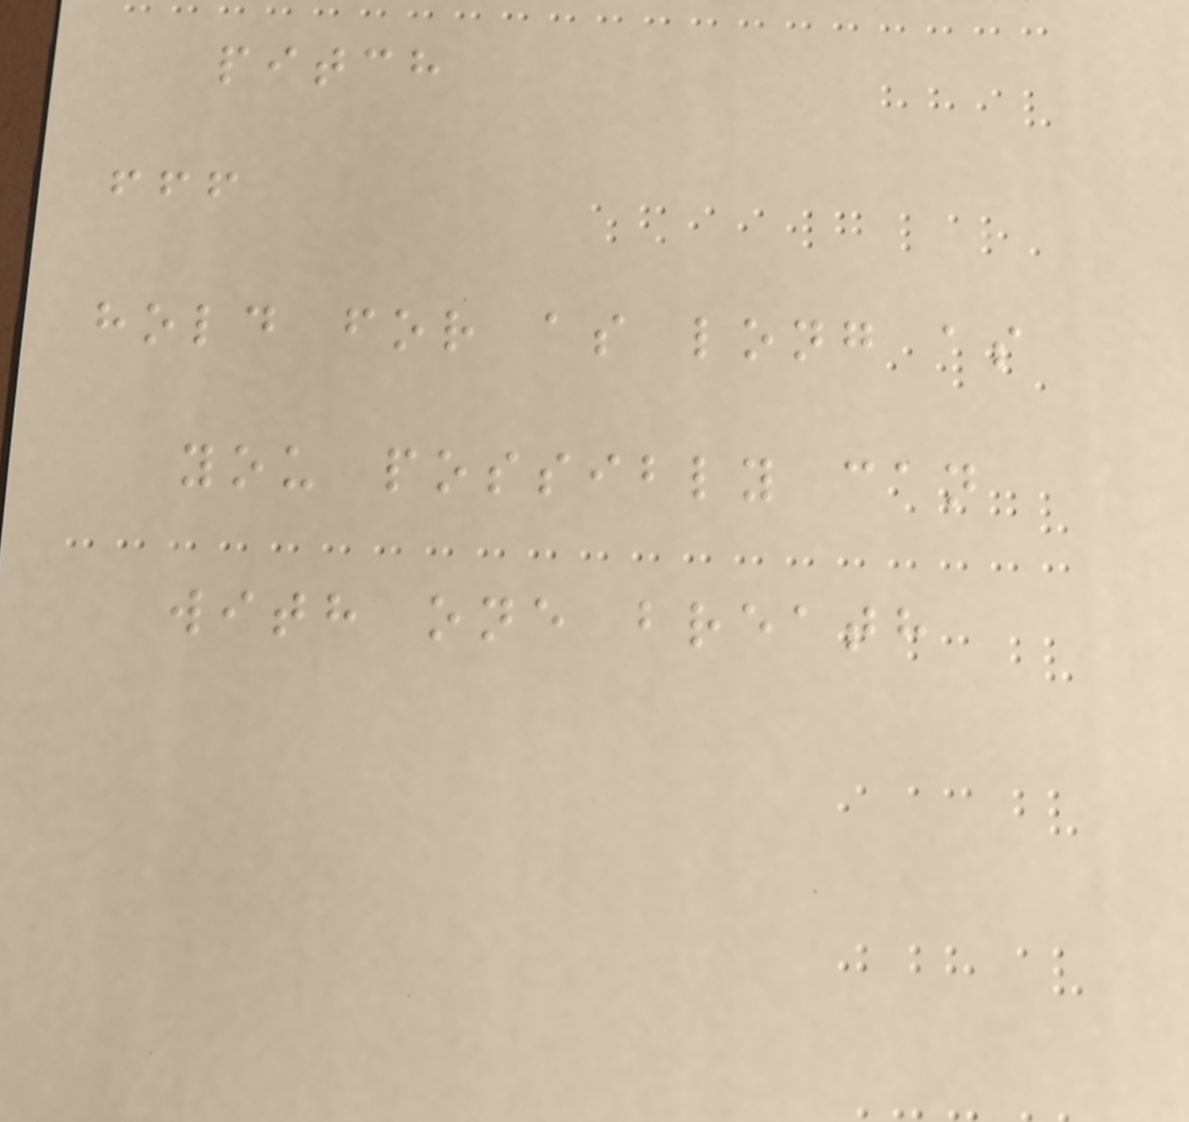pitch
fff
hold for as long as
you possibly can
with one breath
